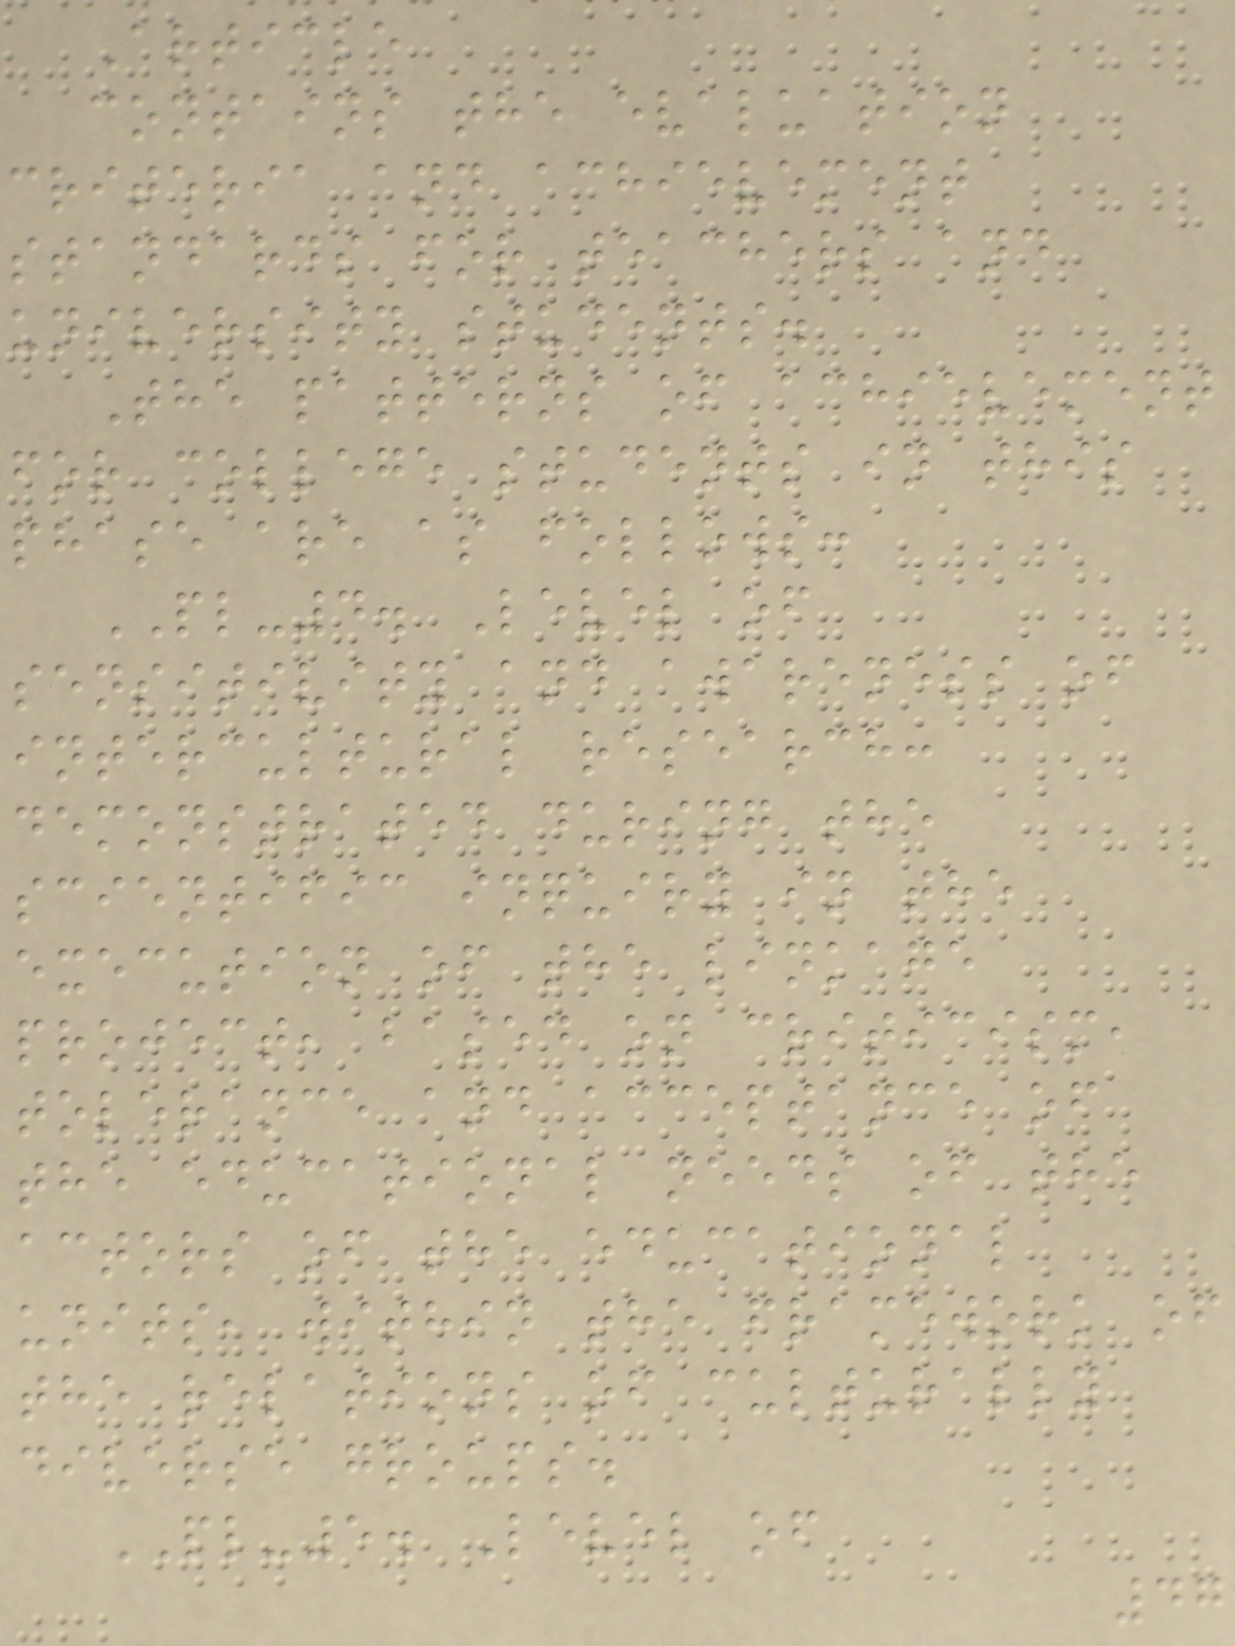Article
contains the evaluation
criteria and achievement
standards for teachers and
university students.
The patterns of achievement
for college students in this
phase are as follows:
PL-4. Level of
sensitivity and awareness of
intercultural research:
demonstrated during the
scientific inquiry in the
execution of the linkage
project, based on criticism,
tolerance and acceptance of
the educational needs of the
actors of the educational
units, within the framework of
the relations of culturally
diverse groups.
PL-5. Level of
47
